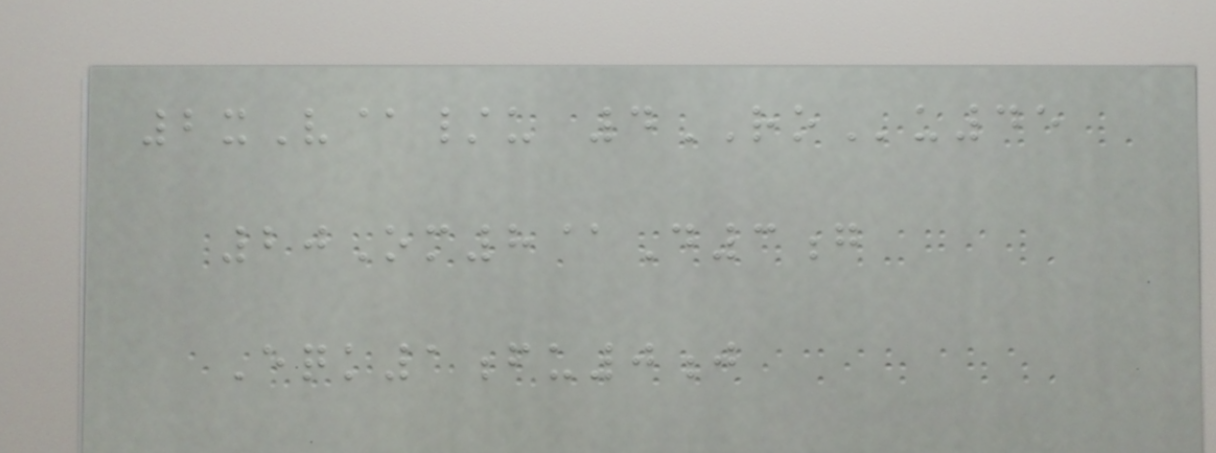2xV@/u 4ROu45
20Om8@D3g
Eqk1fu0j
